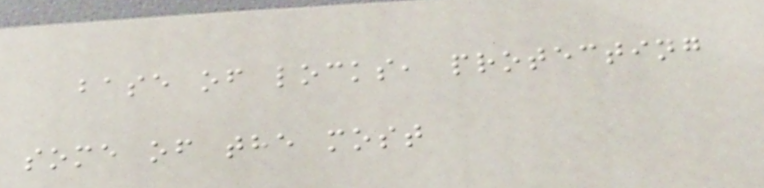base of locks, protecting
some of the most
